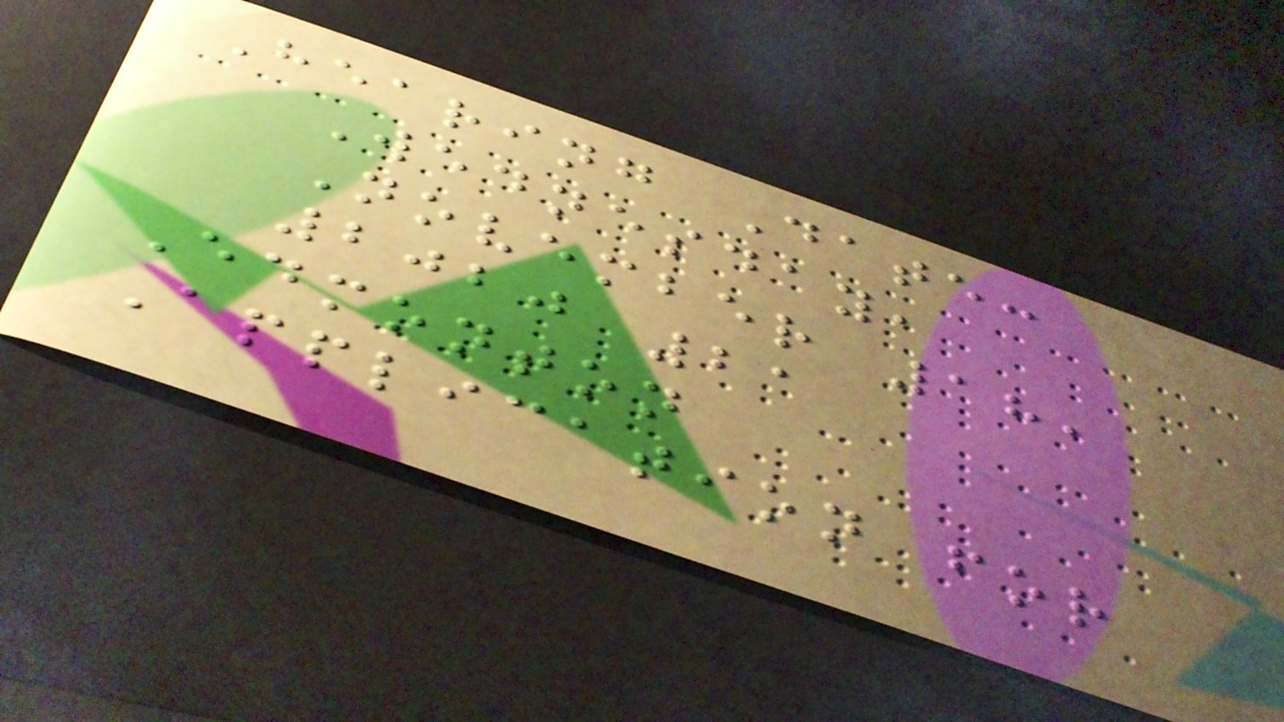Hearing Date:
Wednesday,
November 18,
2020 21
Edmonton
Application for
